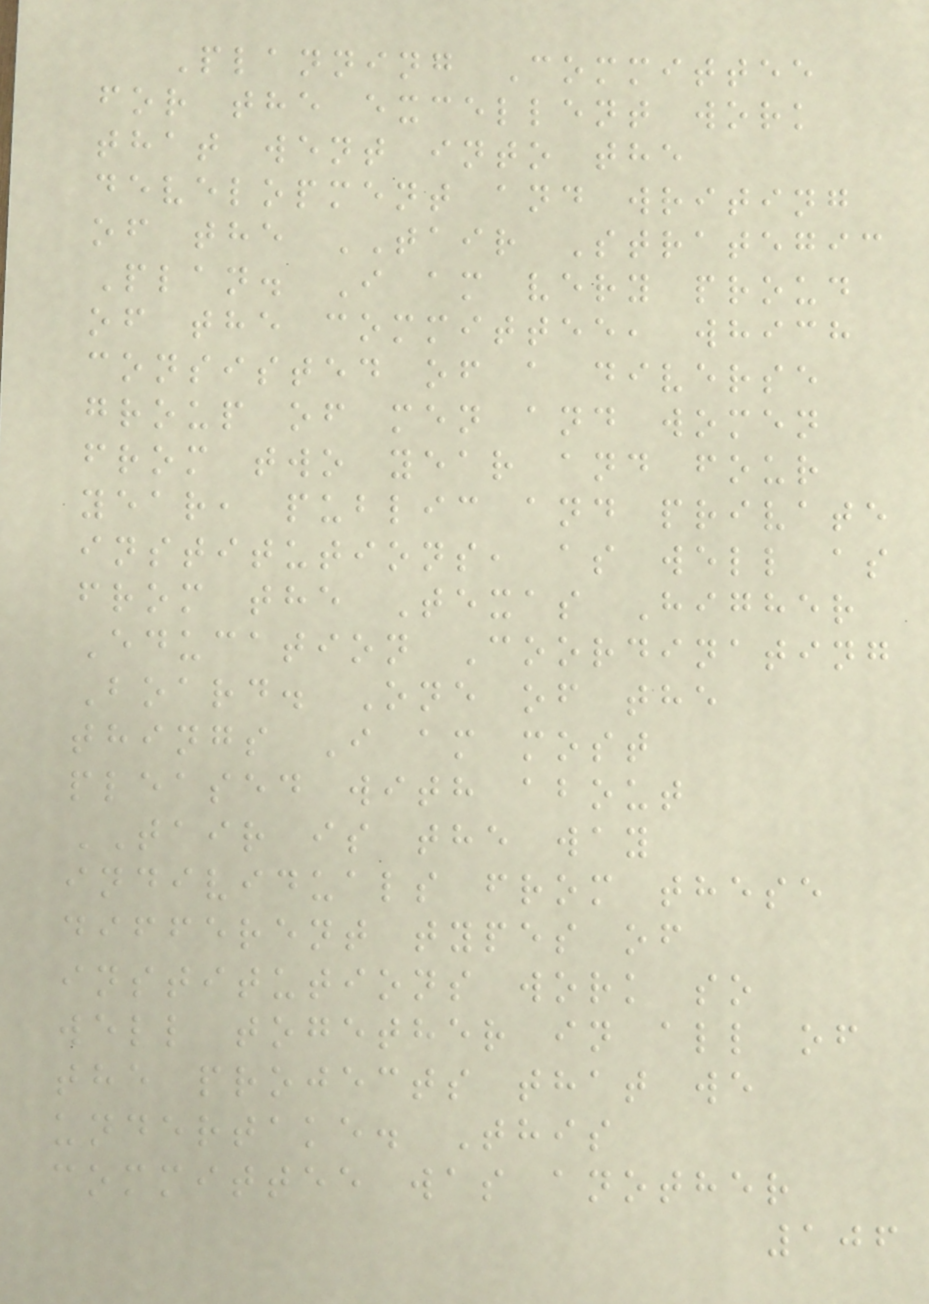Planning Committee
for the excellent work
that went into the
development and writing
of the TAIR Strategic
Plan. I am very proud
of the committee, which
consisted of a diverse
group of men and women
from two year and four
year, public and private
institutions, as well as
from the Texas Higher
Education Coordinating
Board. One of the
things I am most
pleased with about
TAIR is the way
individuals from these
different types of
institutions work so
well together in all of
the projects that we
undertake. This
committee was another
106
